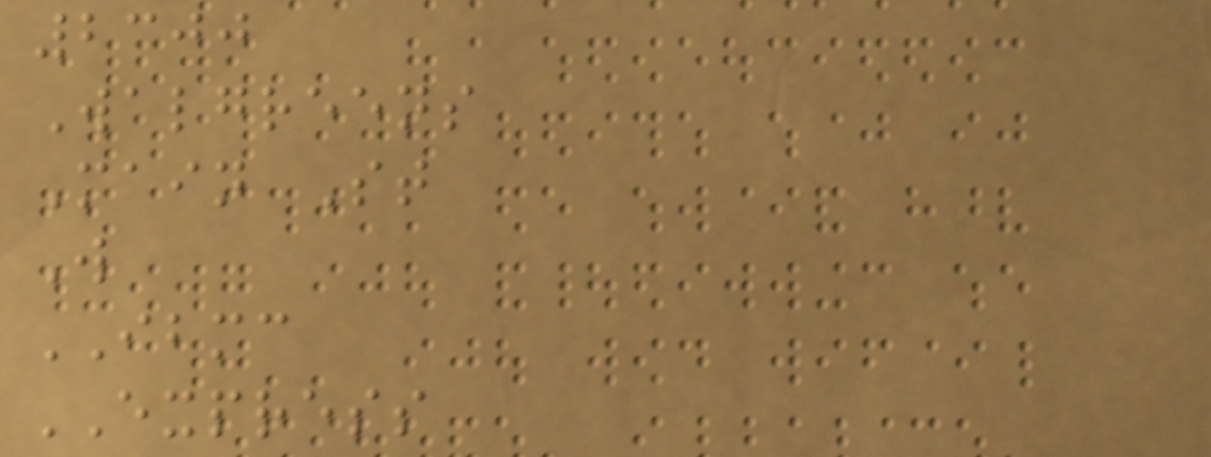2300
Walgreens
Main St
W
IBMC
EXPRESS
